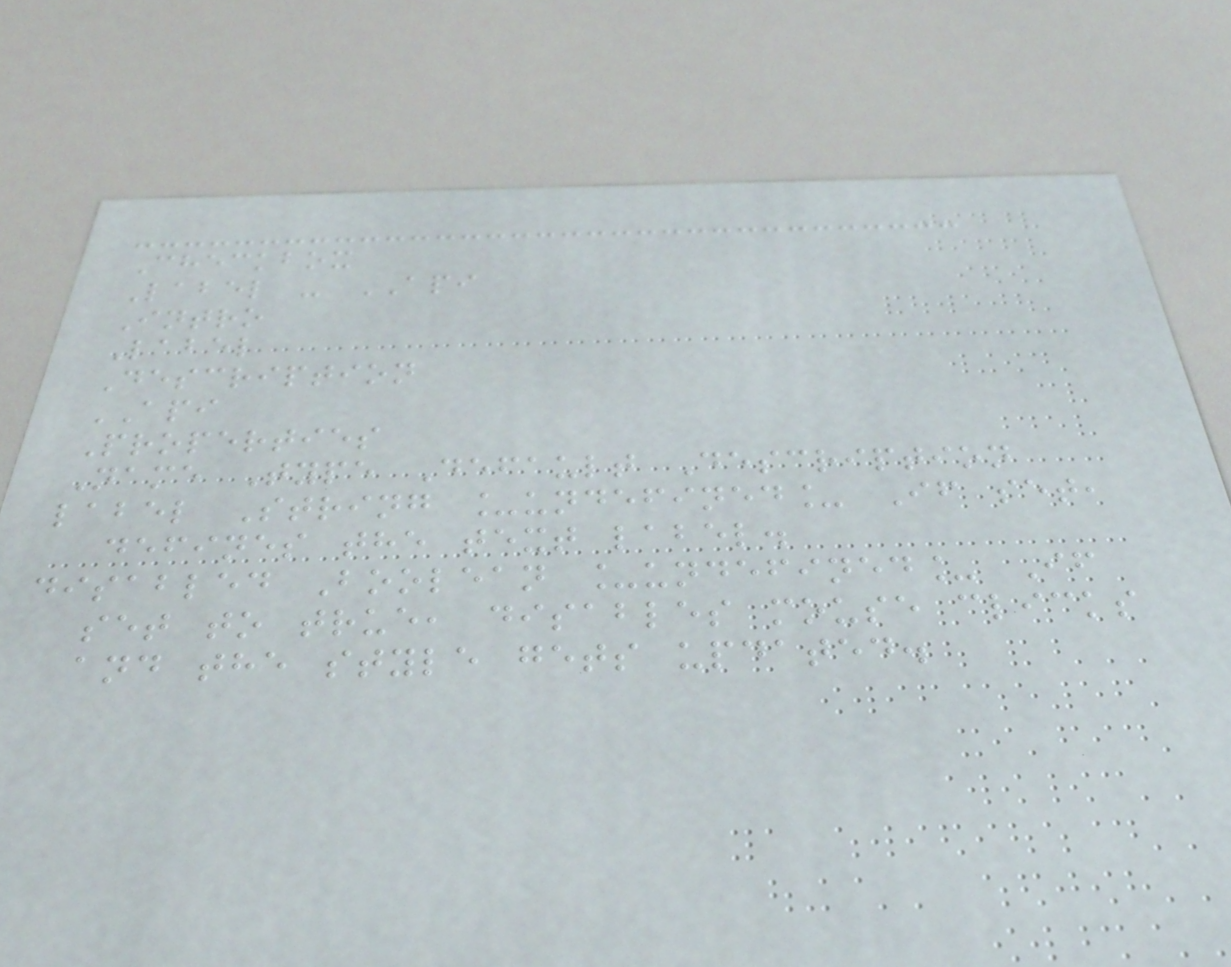Checkbox
Label - API
Intro
Label
Description
API
Properties
Name Type Default Description
label String _undefined_ If set,
defines the text label.
disabled Boolean _undefined_ If
set to true, disables mouse clicks
and the style gets updated.
